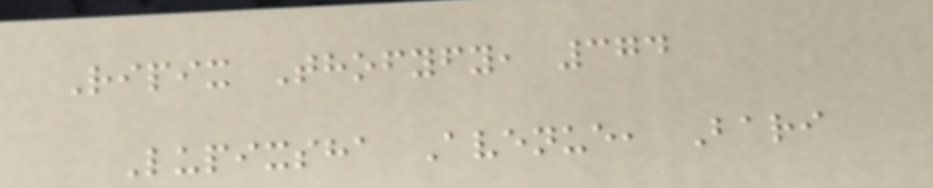Ripix Thofyfy, 374
Lupixsha Avenue, Bari
